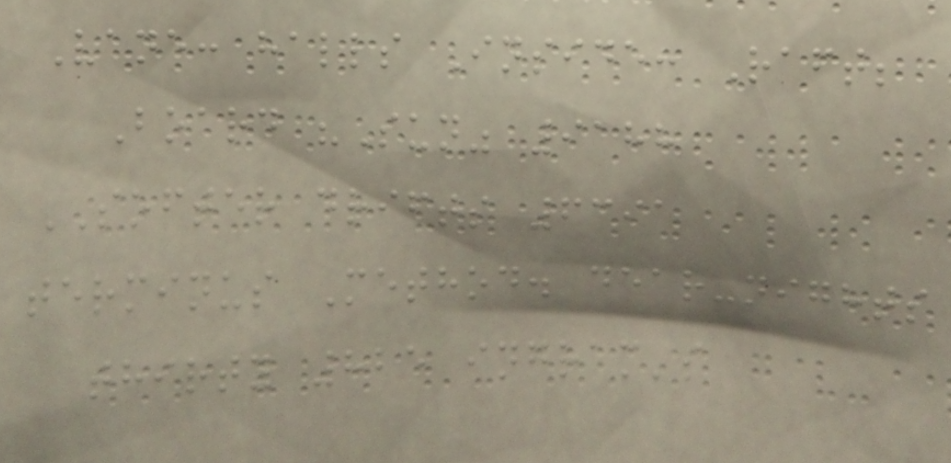Vane: halls Inside: Raft;
Board "Sun" 9188
SOFTER drifts 6391
terminus Method. dear-nights
thirty 825 ingram's
